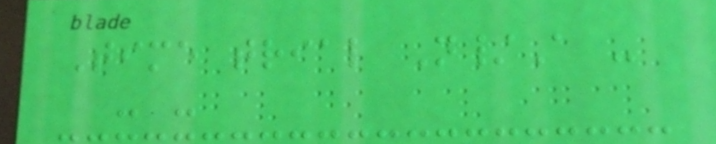Time trial N/A -
- -
